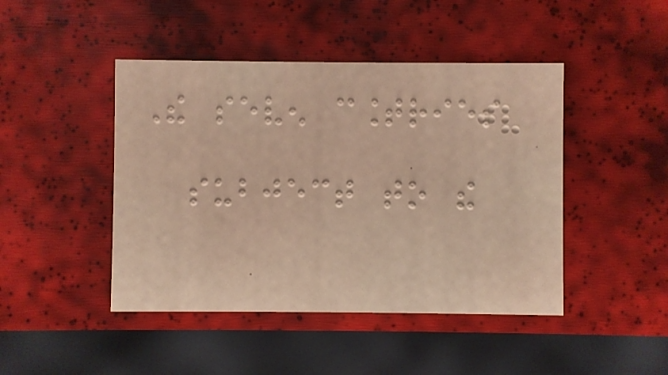The seven countries
subject to the
